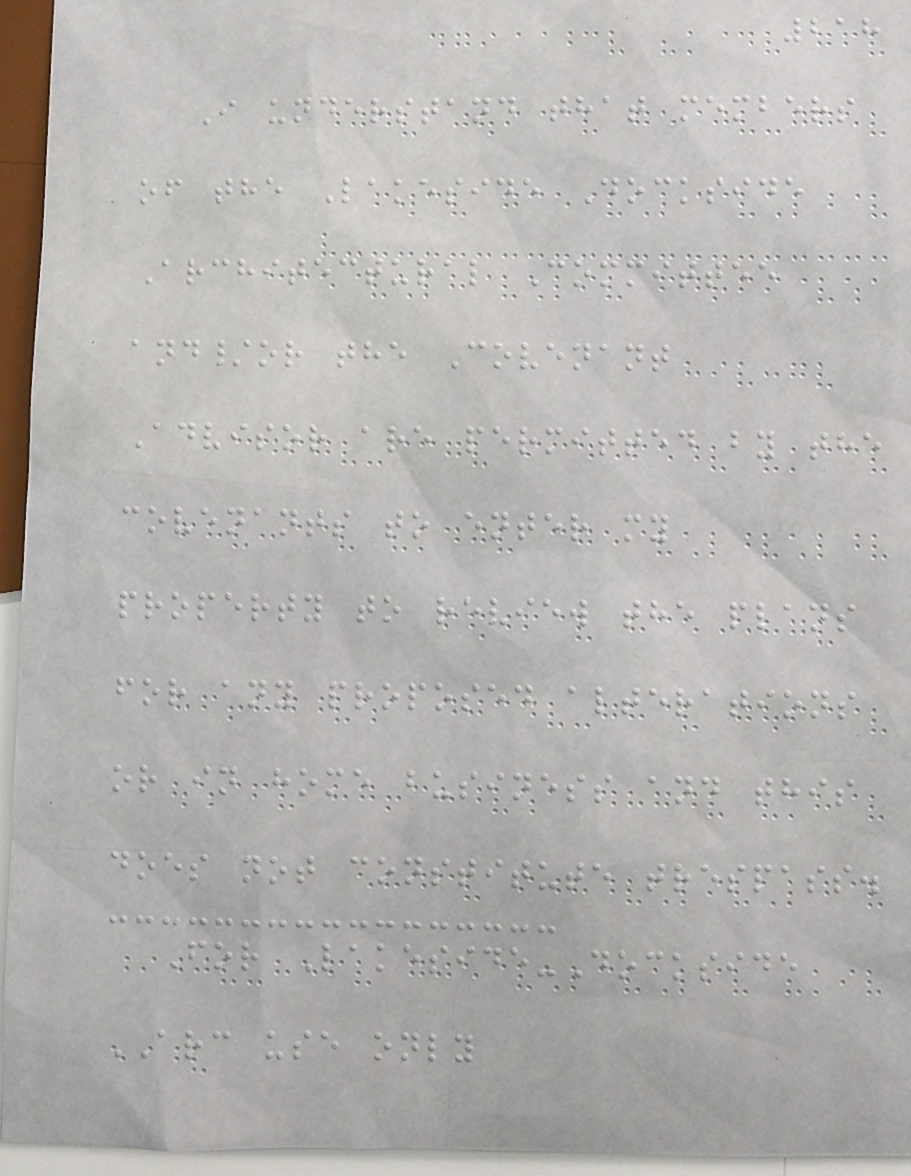218
I understand that members
of the Lakeside Dockside
Architectural Committee
and/or the Covenant
Advisor are permitted by the
covenants to enter my
property to review the plans
for any proposed alterations
or in home business and this
does not constitute trespass.
For Lakeside-Dockside
ARC use only
